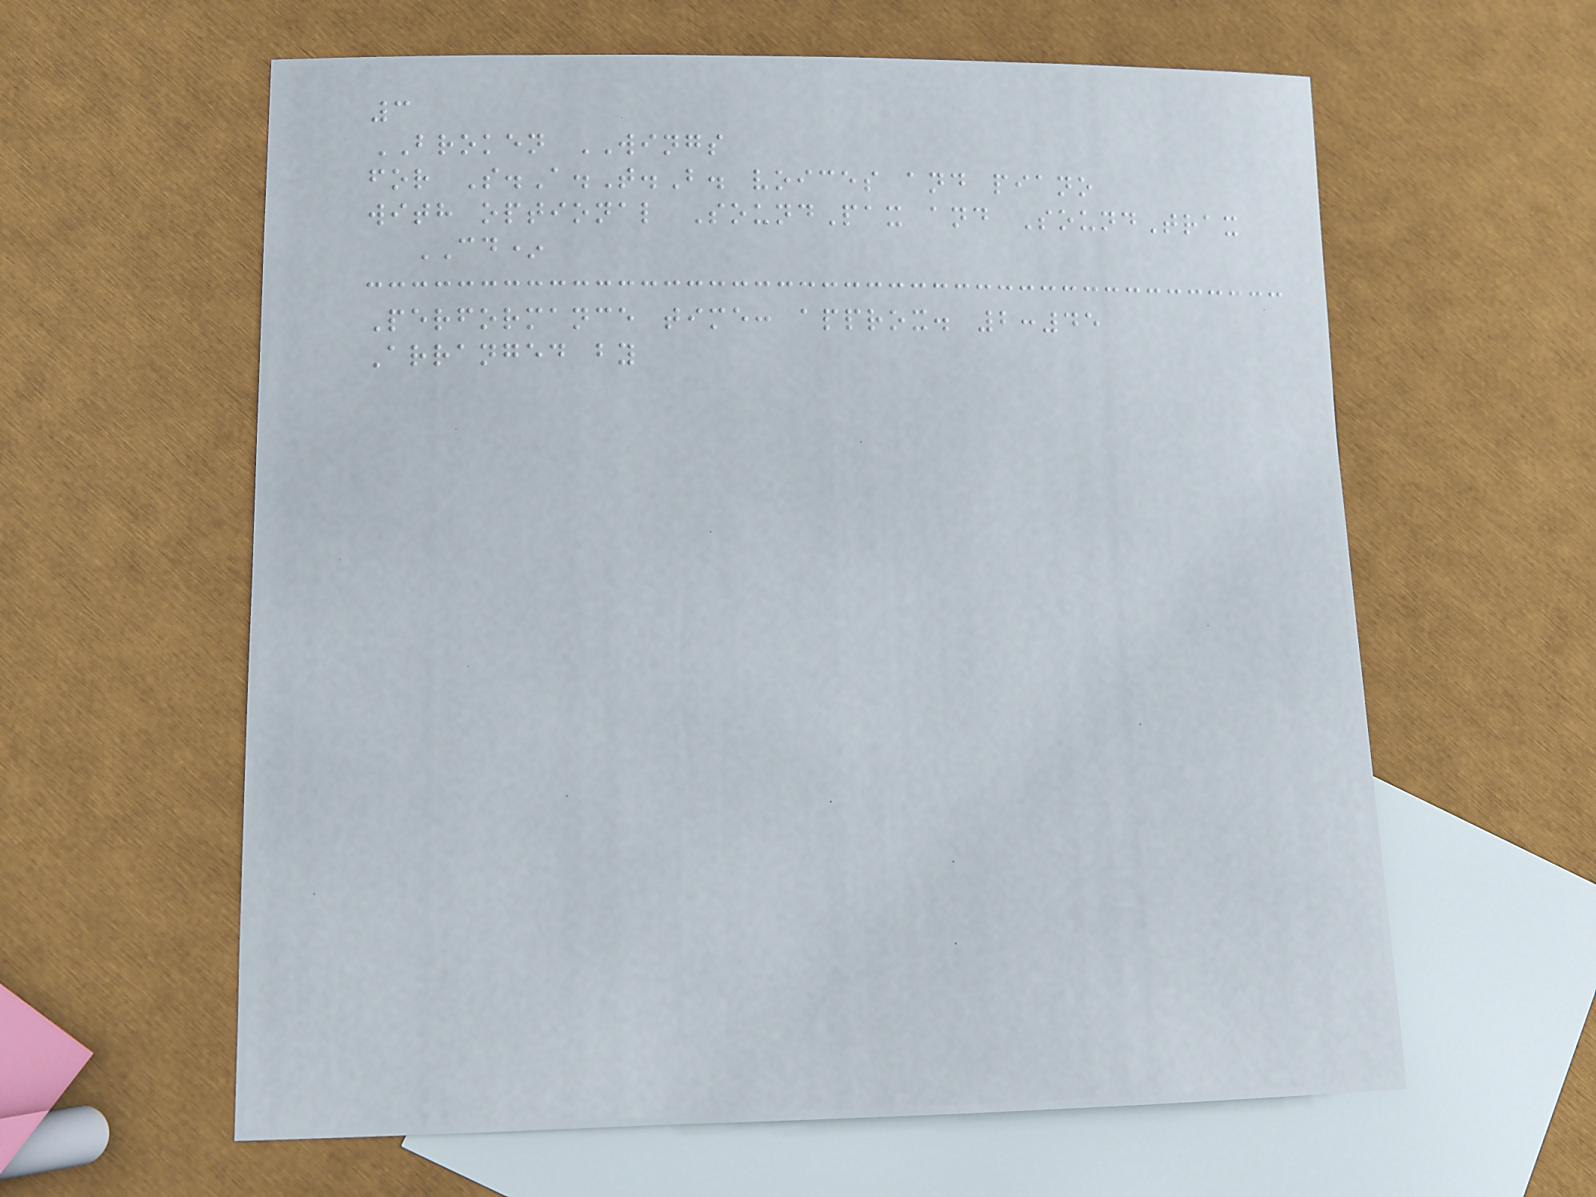3
BROKEN WINGS
for S.A.T.B. voices and piano
with optional SoundPax and SoundTrax
CD*
Performance time: approx. 2:45
Arranged by
